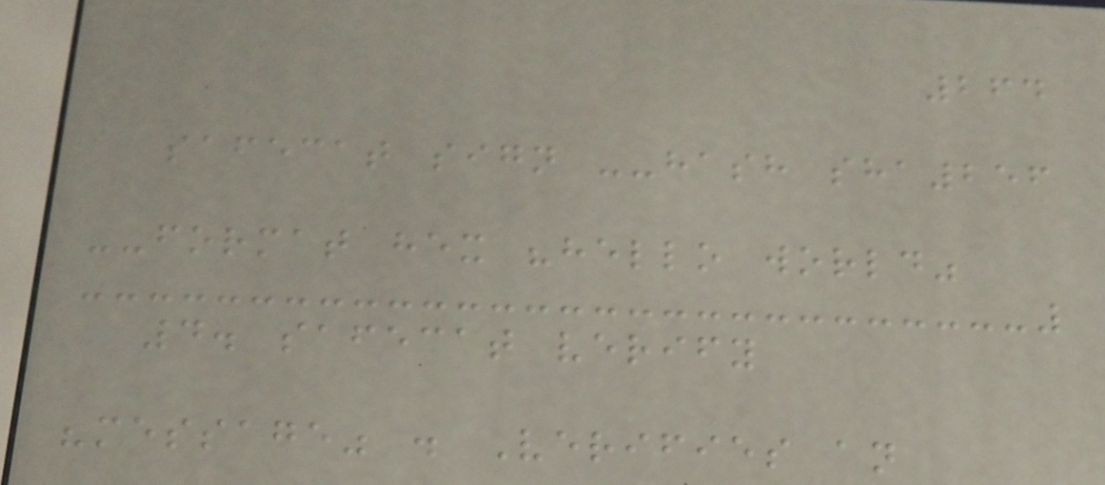264
safecat sign --hash sha256
--format hex "hello world"
4. safecat verify
"message" . Verifies an
